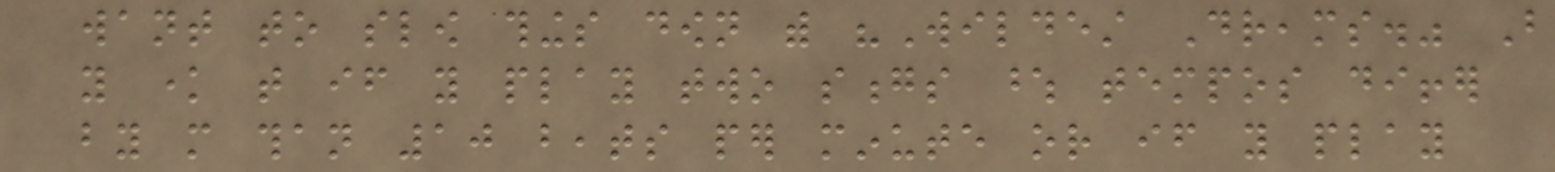want to slow things down with "Wildest Dreams." But
you know that if you play two songs whose tempos differ
by more than 10 beats per minute or if you play
